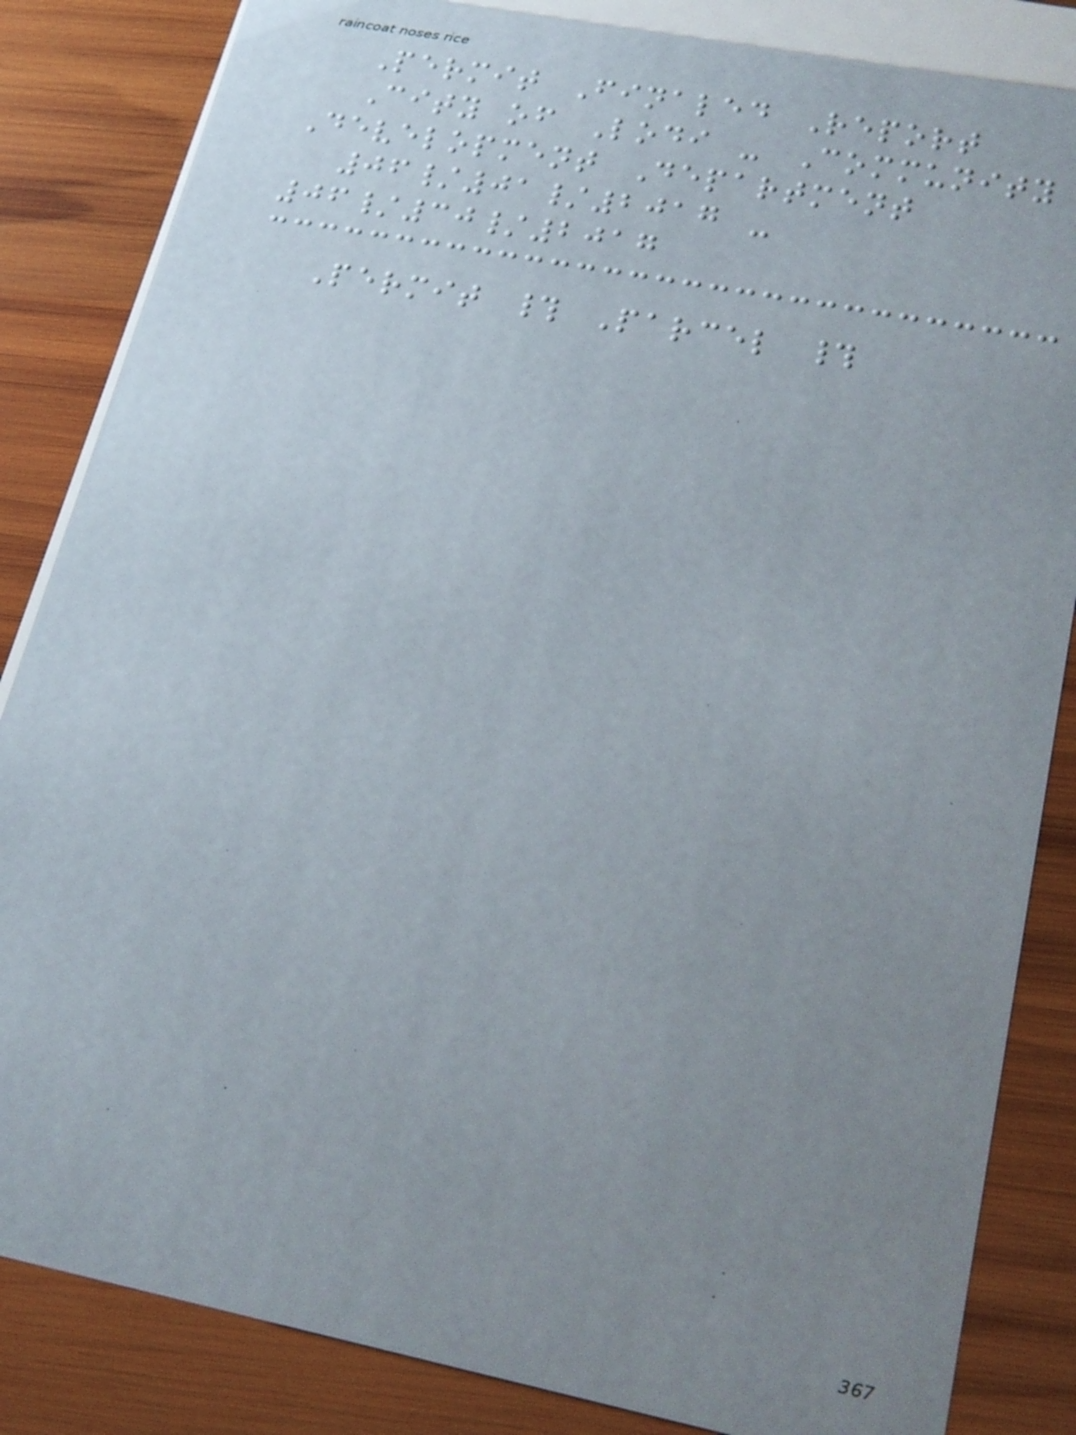Permit Finaled Report
City of Lodi - Community
Development Department
06/01/2017 -
06/30/2017
Permit # Parcel #
